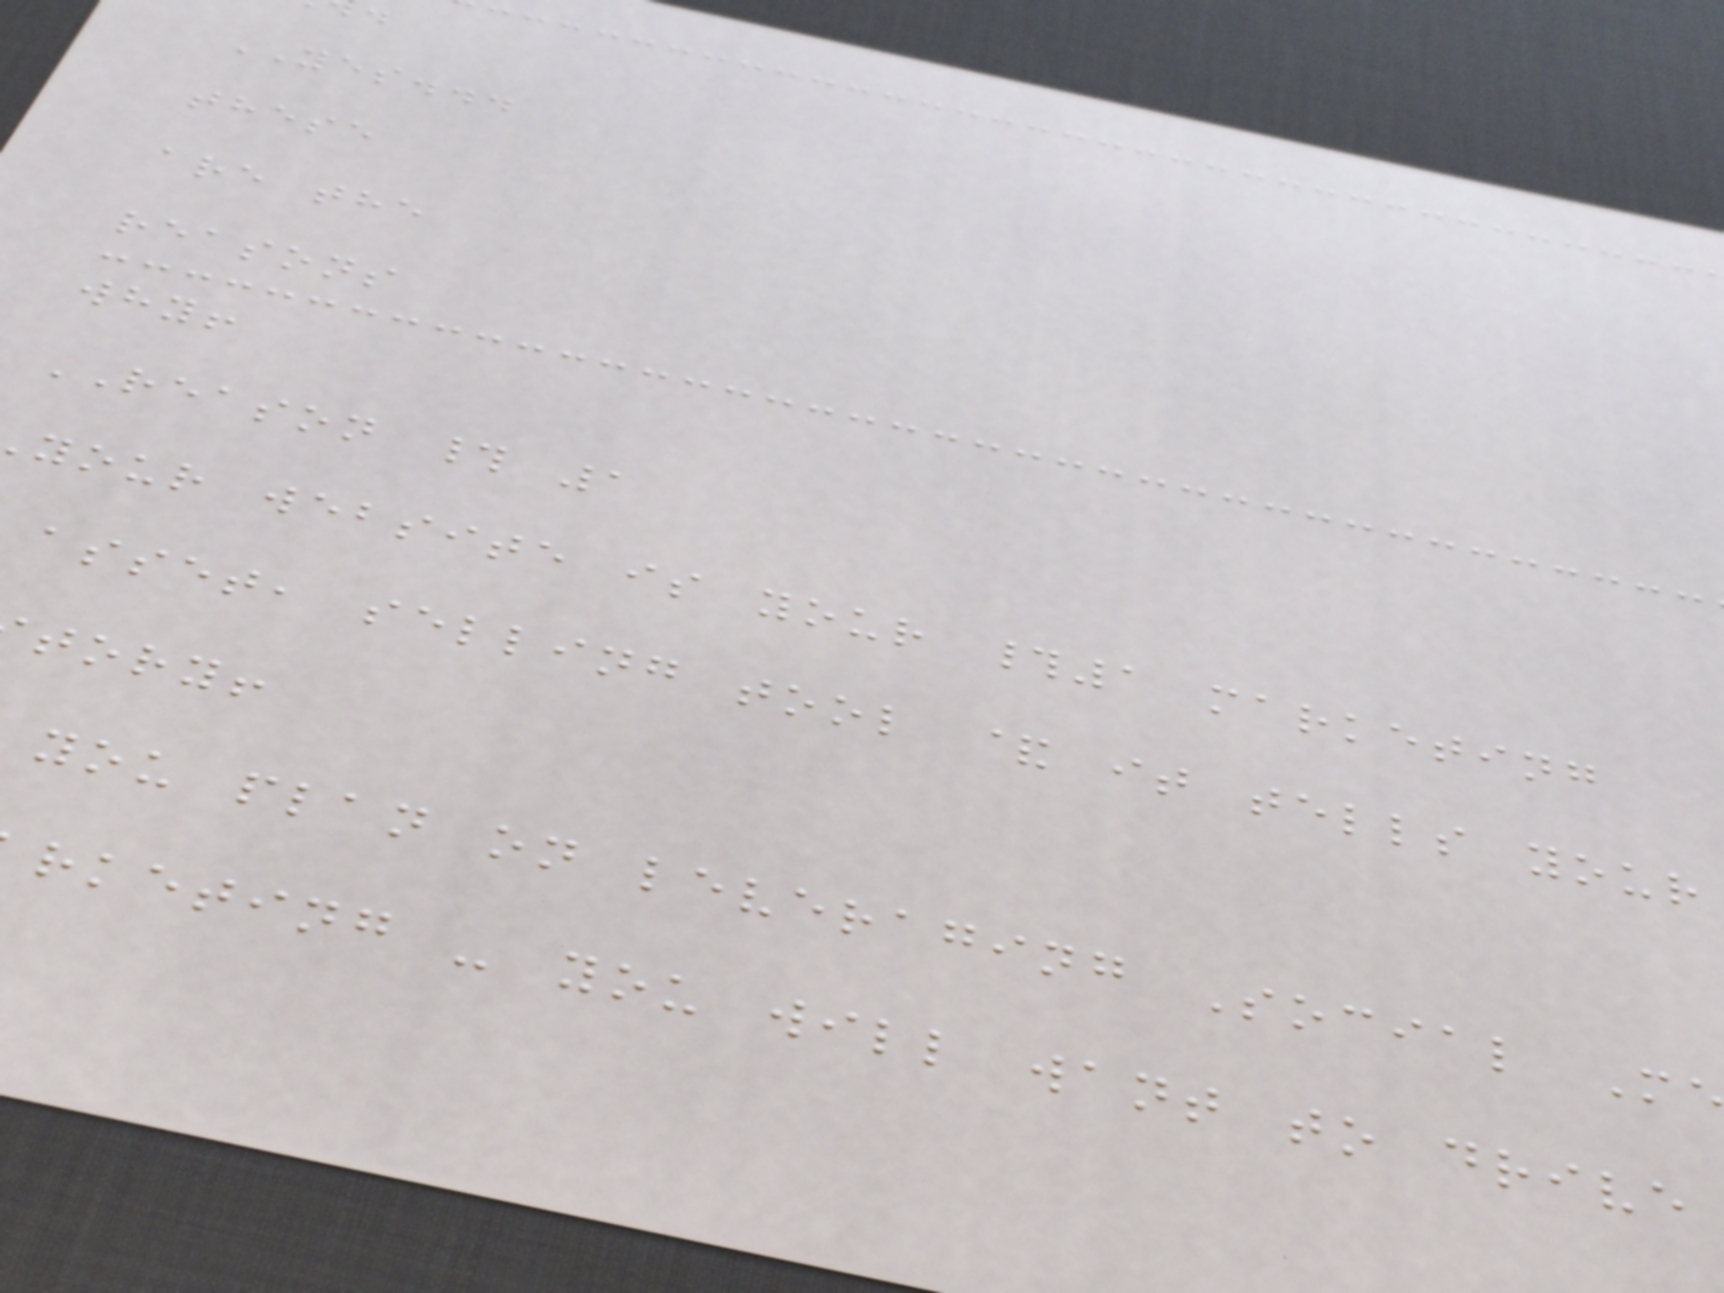YES...
these
are the
reasons
why!
REASON # 1
your website is your #1 marketing
asset, selling tool & it tells your
tory!
you plan on leveraging Social M
rketing - you will want to drive
